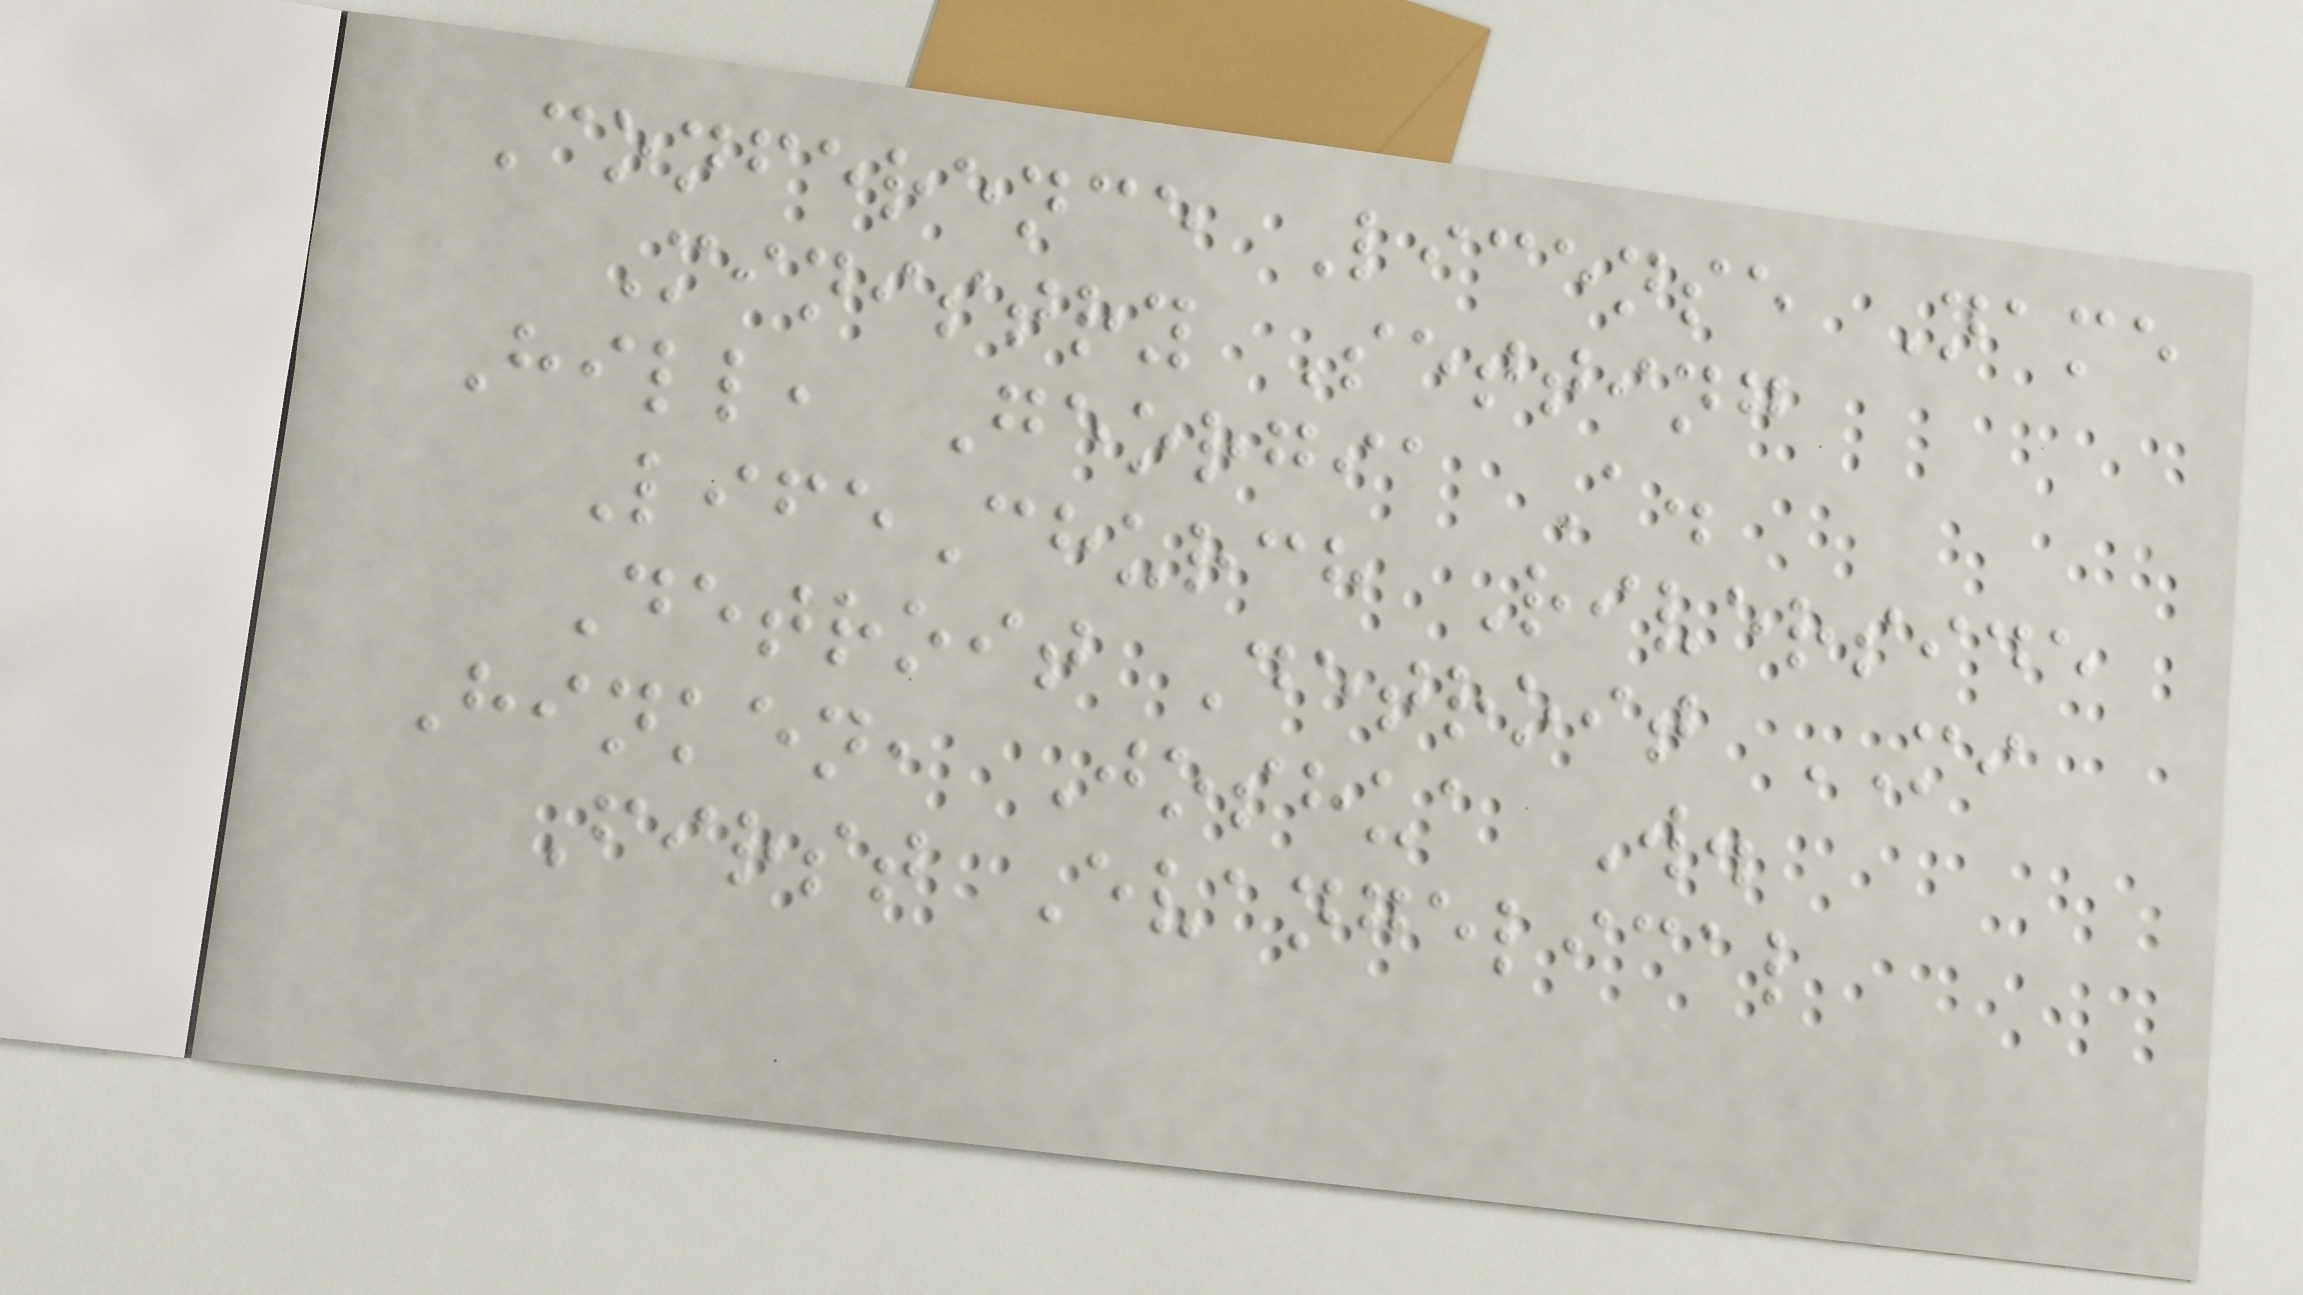Conference License Name
Ministry Setting
Hill, Georgia A.
LifeChurch Riverside
Detroit Detroit MI
Hinken, Joshua W.
First Evangelical
